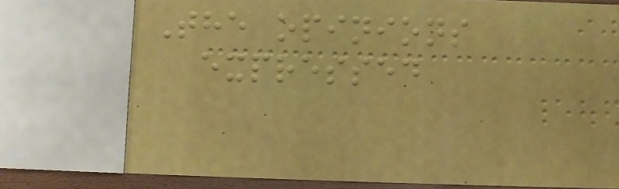The opinions
expressed
